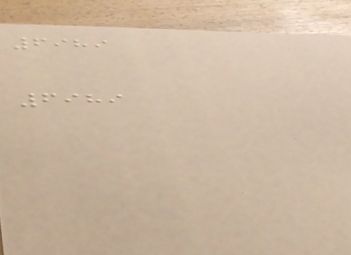6989
6989
